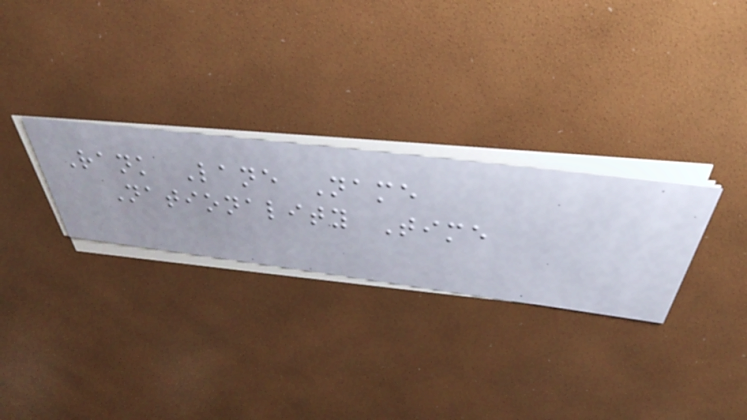Rank Lane Name
Nationality Time
